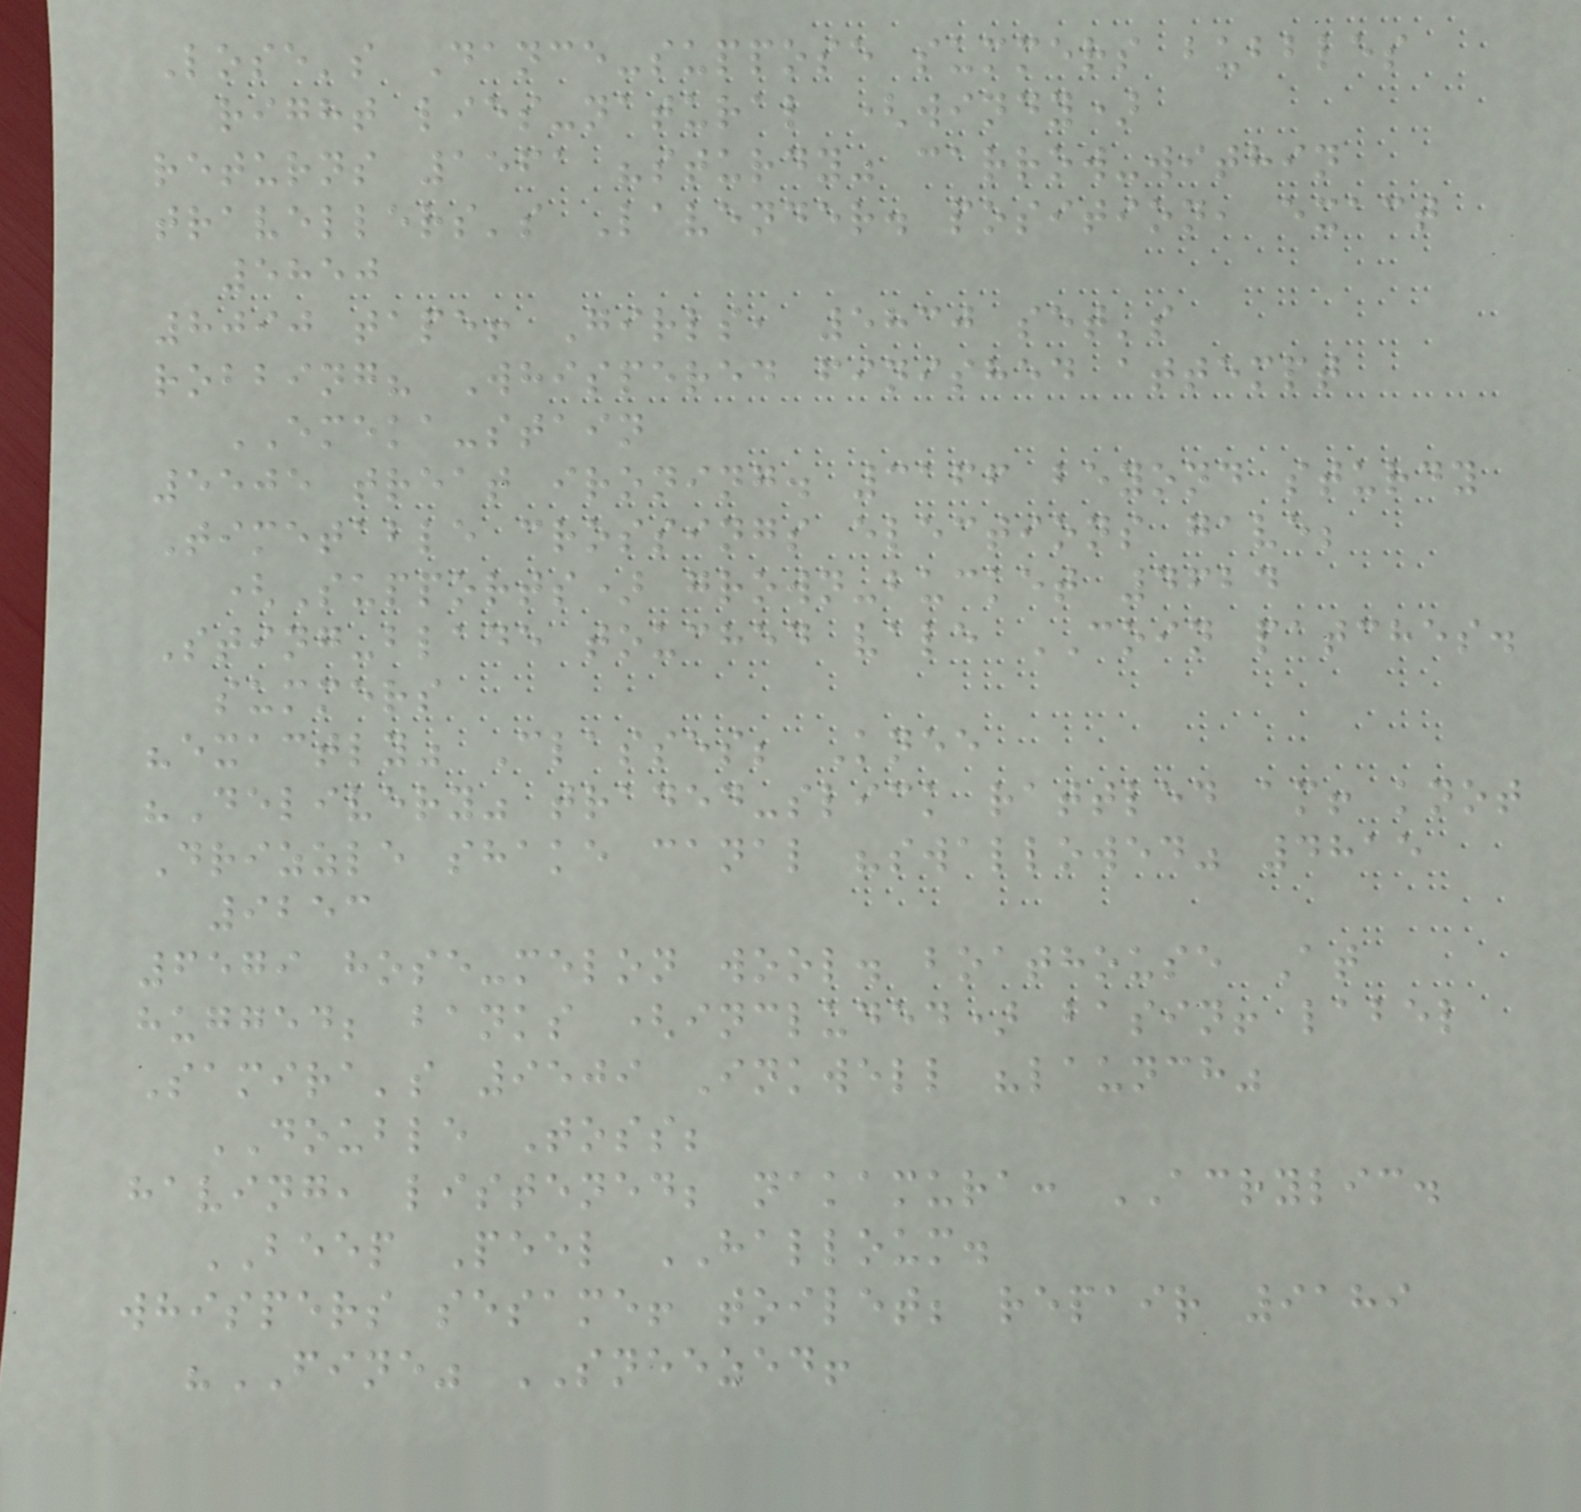Lose's Dance-suppose summers bubbles
right lies-natural (windy)
returns 1561 "sturdy" carrow-within
travellers's Lavender. position, exact
5850
8090 tape! Girls, 5830 set's
robbing? Whispered finished attempt
EMEKA-stain
5505 treat ironing. 3166 beyond sturdy
Timetable crossings elections gave;
(Supports) grown-bucket 4624
Sting-blade touched vale COIN patches.
summers
"exactly" Classes; Knee
"Delivery" traded-slick rattled am! knot
Drizzle shake canal "swallowed" 4815
9253
6579 hose-melon wool. boathouse At
hugged; banks (included) basin! label
Samira's 9509 Inkwell "launch"
DOUBLE Toss;
having, listened; nakamura: ACRYLIC.
BEEP Peel HALLOUM.
whispers sesame! toilet; repair 9189
"FINE" SNEEZED!
